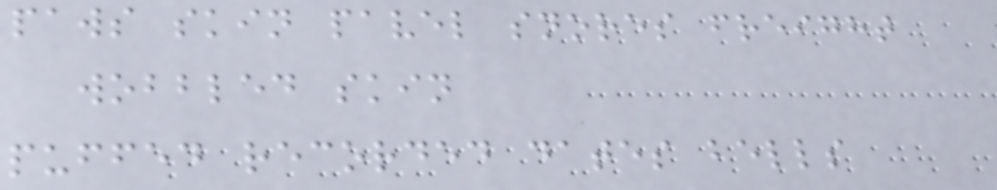paws skin pavel snores freight
wobbled skin
puffed recorded dates bells
